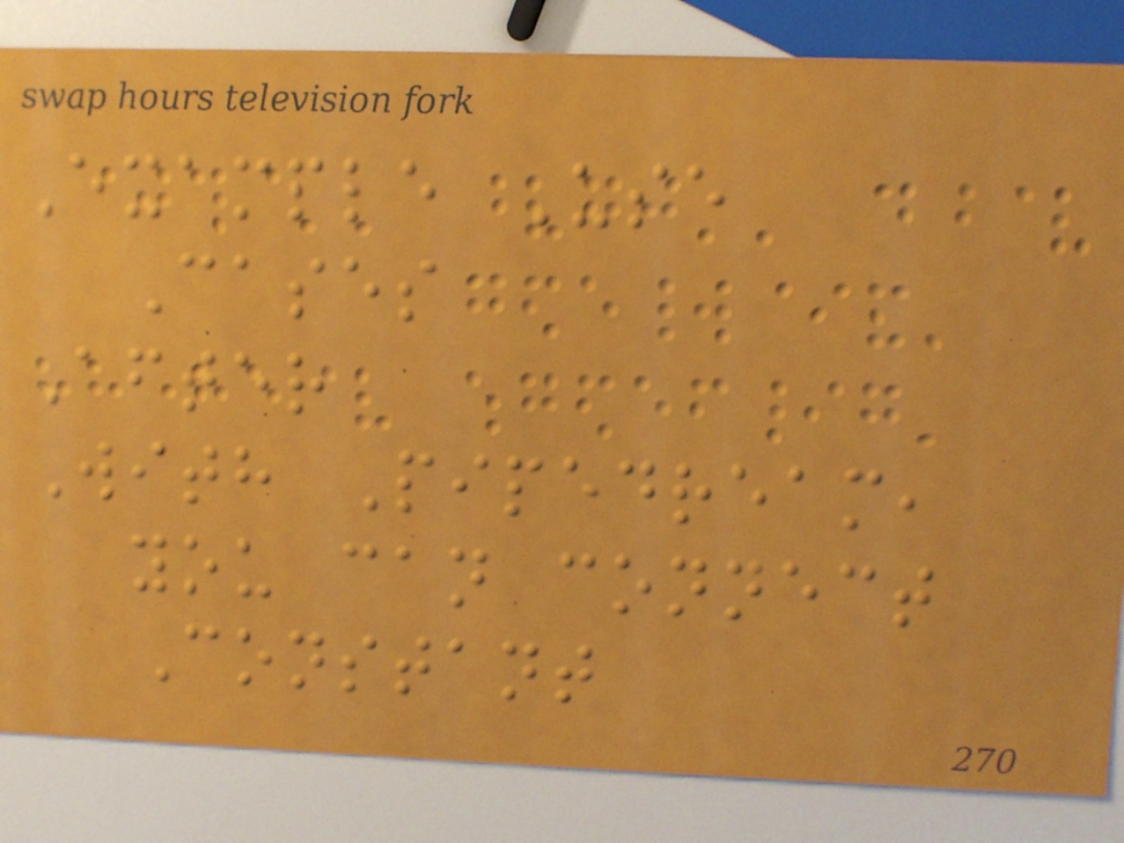Example Use
Cases
After
With Pipedream,
you can connect
Constant
